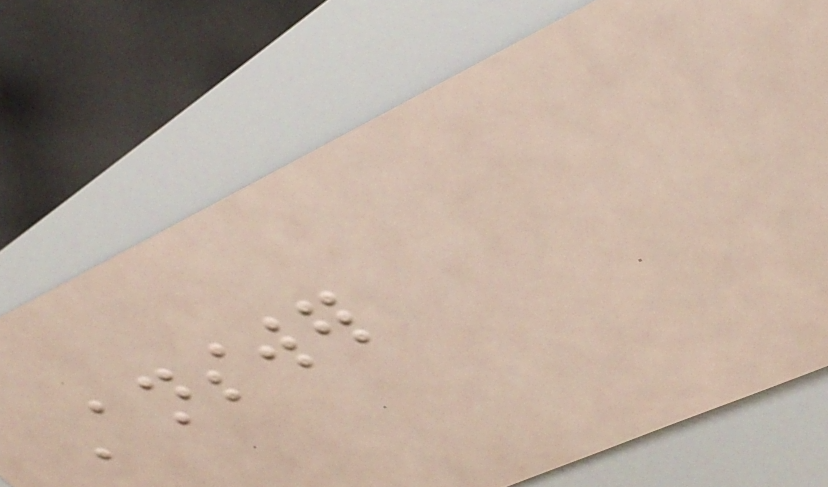Answer
